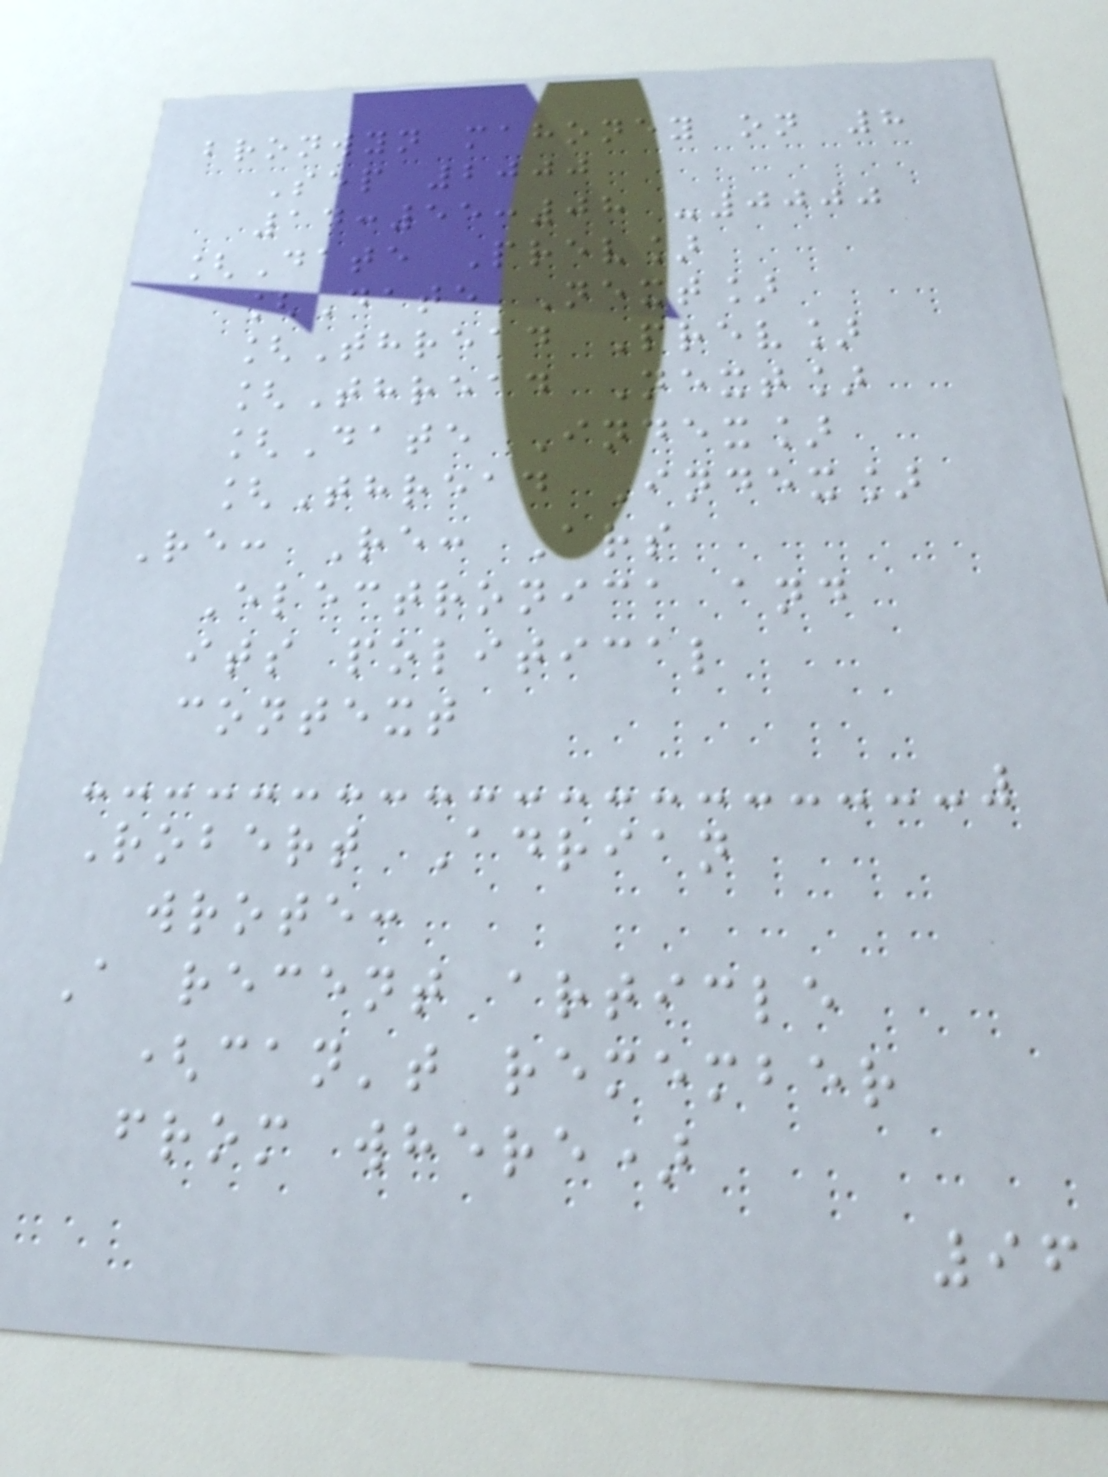bronwyn mahoney on 8
Sep 2000
14:55:08 -0000
[Date Prev]
[Date Next]
[Thread Prev]
[Thread Next]
[Date Index]
[Thread Index]
Re: Re: Ars
Electronica and
its political
context
Robert Adrian
wrote:
A recent article
(can't remember
from where)
96
